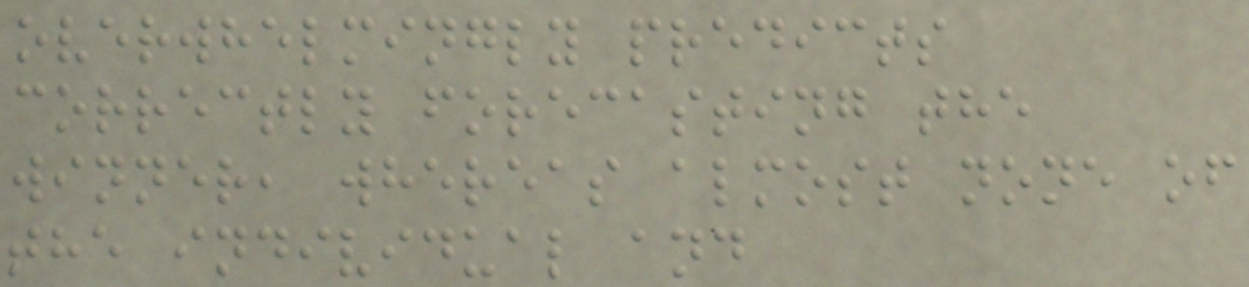overwhelmingly predicts
correctly forecasting the
winner, whereas almost none of
the individual and
